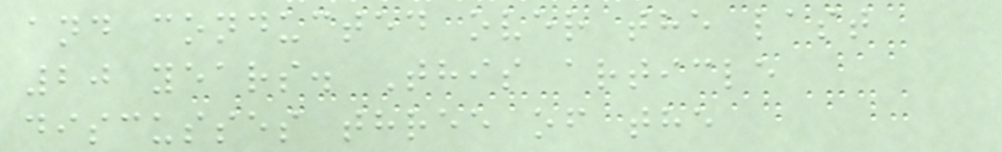and conducted over the last
20 years. This article
discusses three of the
